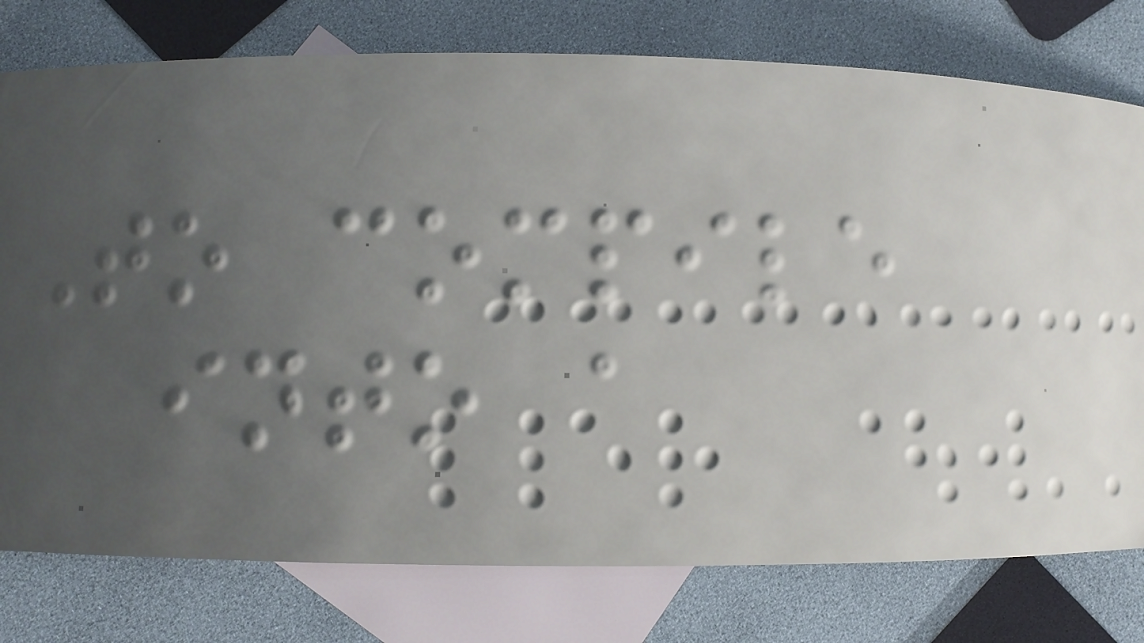To compile
into a
